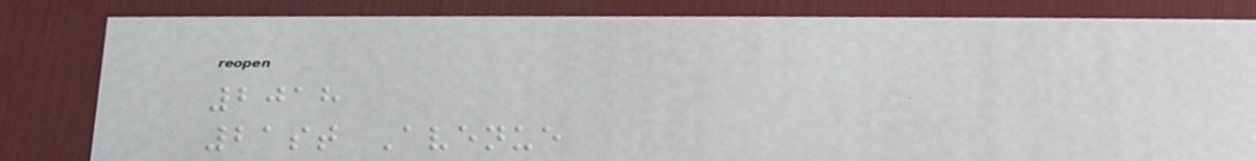2018
21st Avenue
